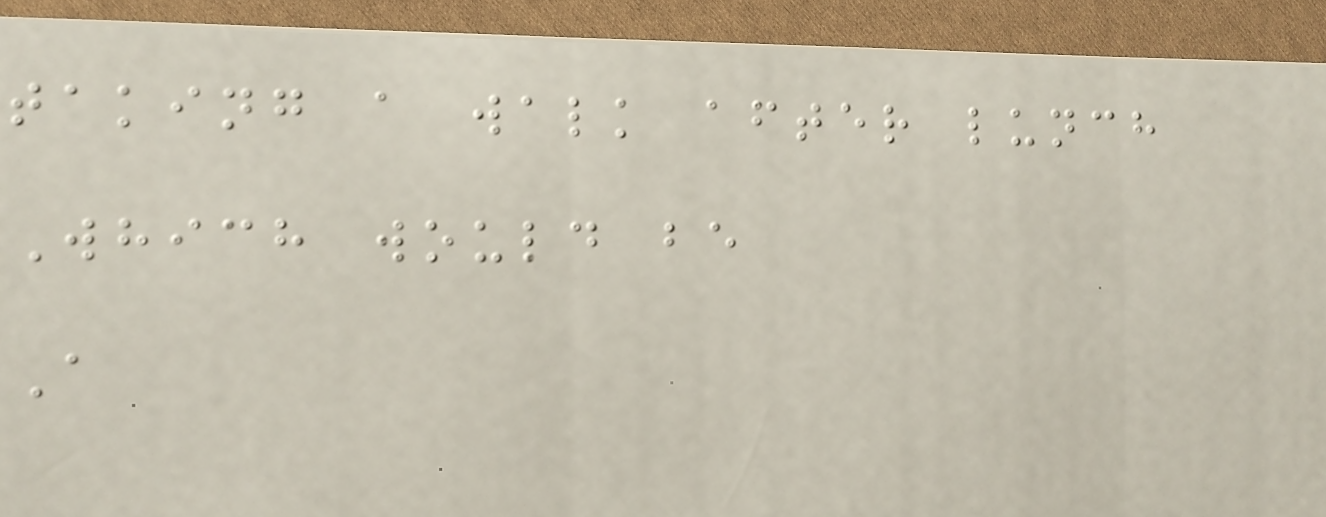taking a walk after lunch
Which would be
A
